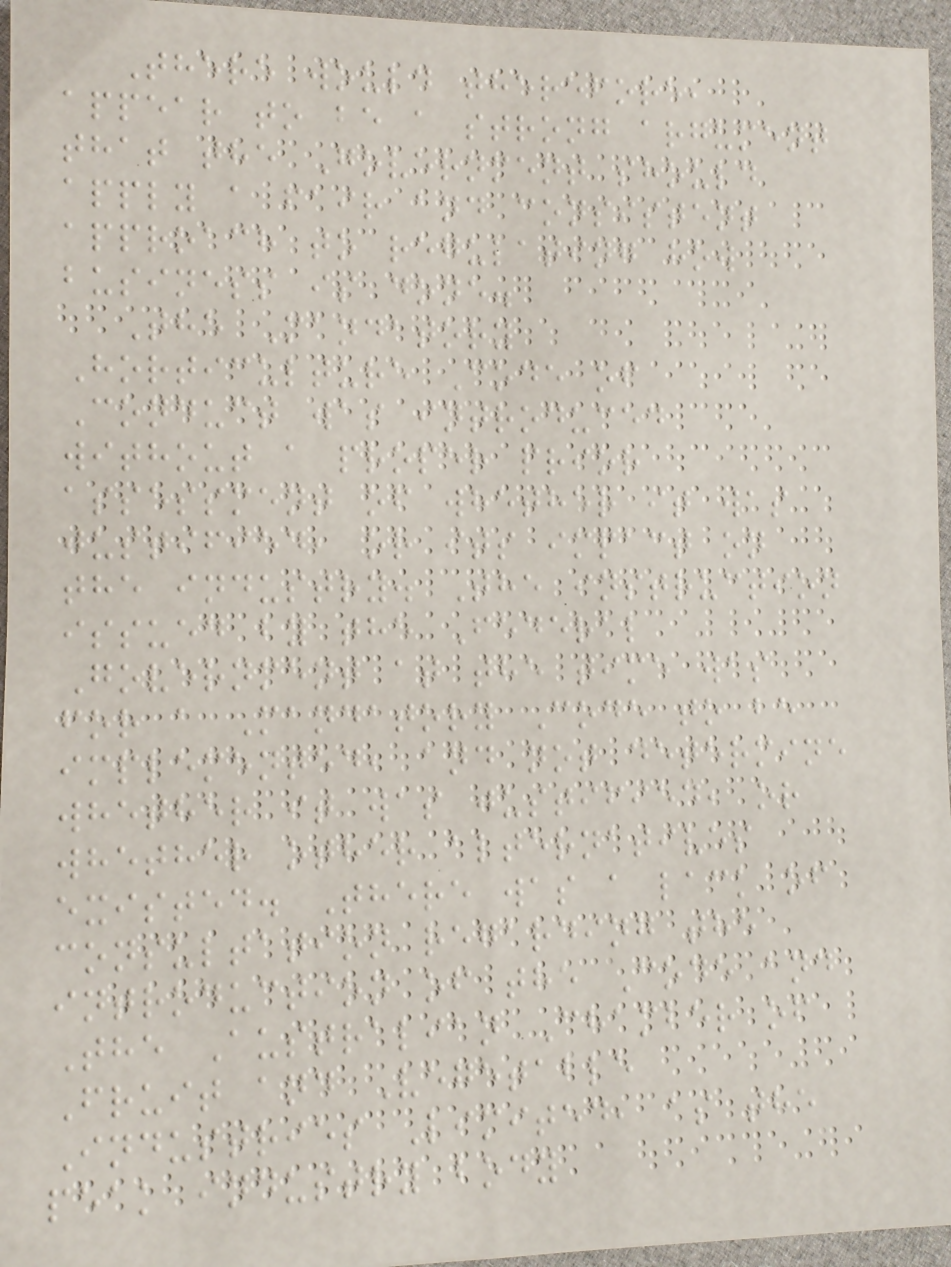There would therefore,
appear to be a strong argument
that the Government should
apply a fair and consistent
approach to regulating how
business is done.
The Mandatory
Horticulture Code of
Conduct was introduced
without a proper prior
assessment of whether it was
justified, or its impact on
the industry. The instruction
issued by the Federal
Government at the time was
for a Mandatory Code to be
implemented, and not determine
whether it was justified, or
whether other alternatives
existed. There was a lack of
consultation regarding the
introduction of the Code and
The Australian Chamber of
Fruit and Vegetable
Industries Limited, as the
peak industry body
